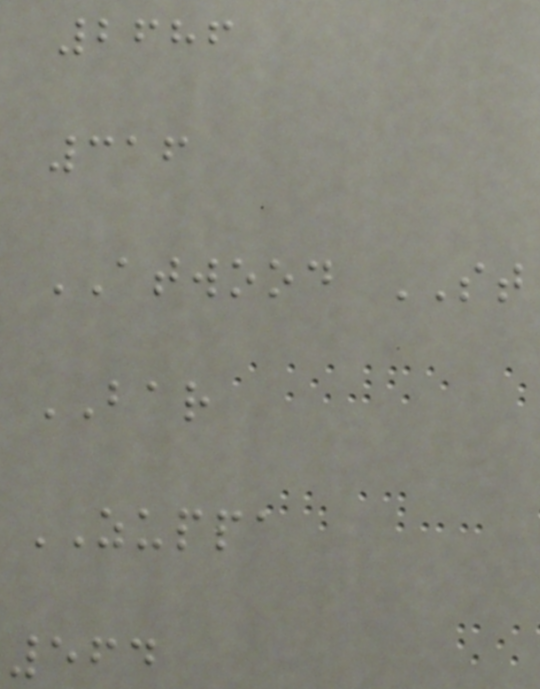2686
316
ATWOOD ST
BAR
ZUPPA
564
